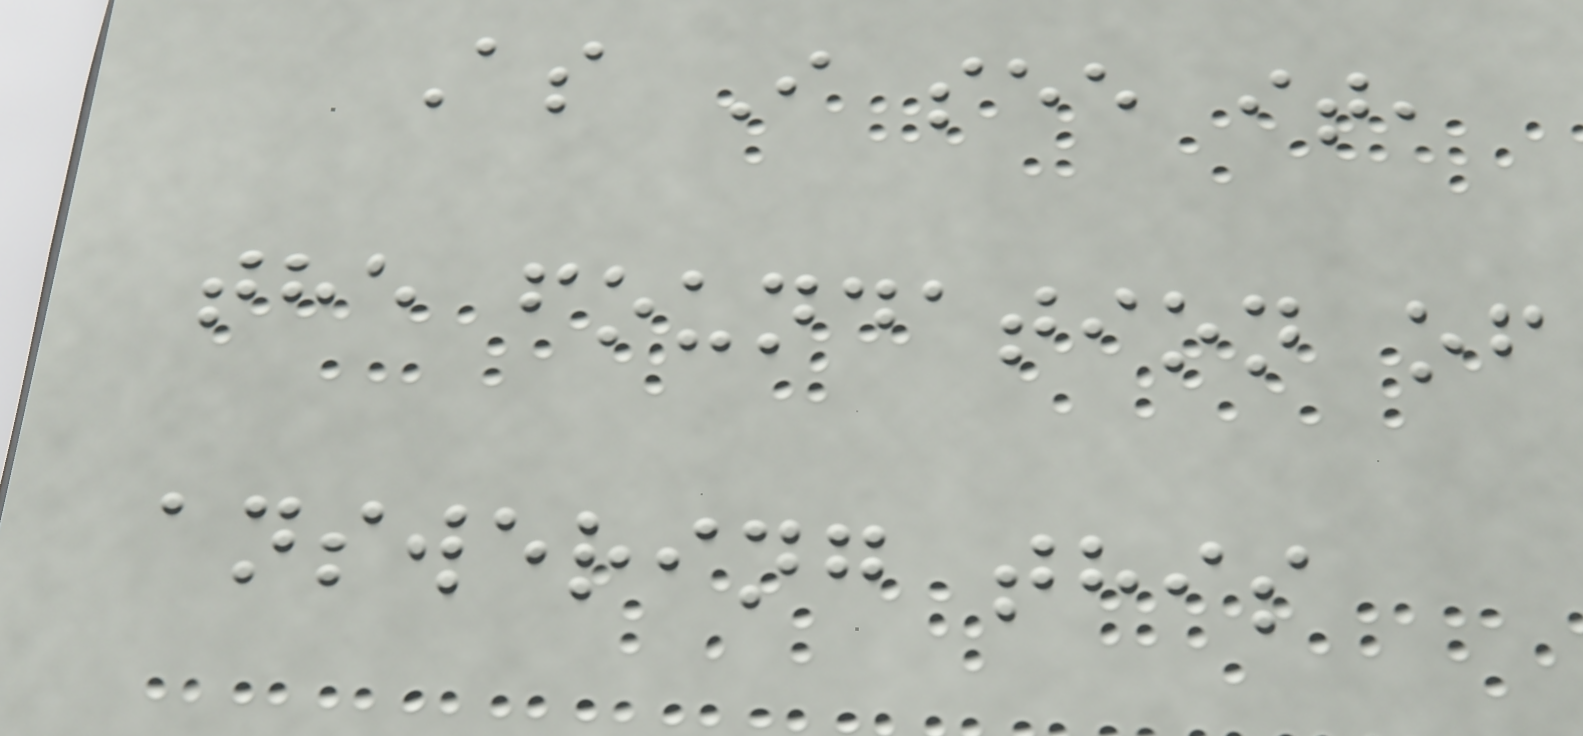As I see it,
the foundation of
answering this
